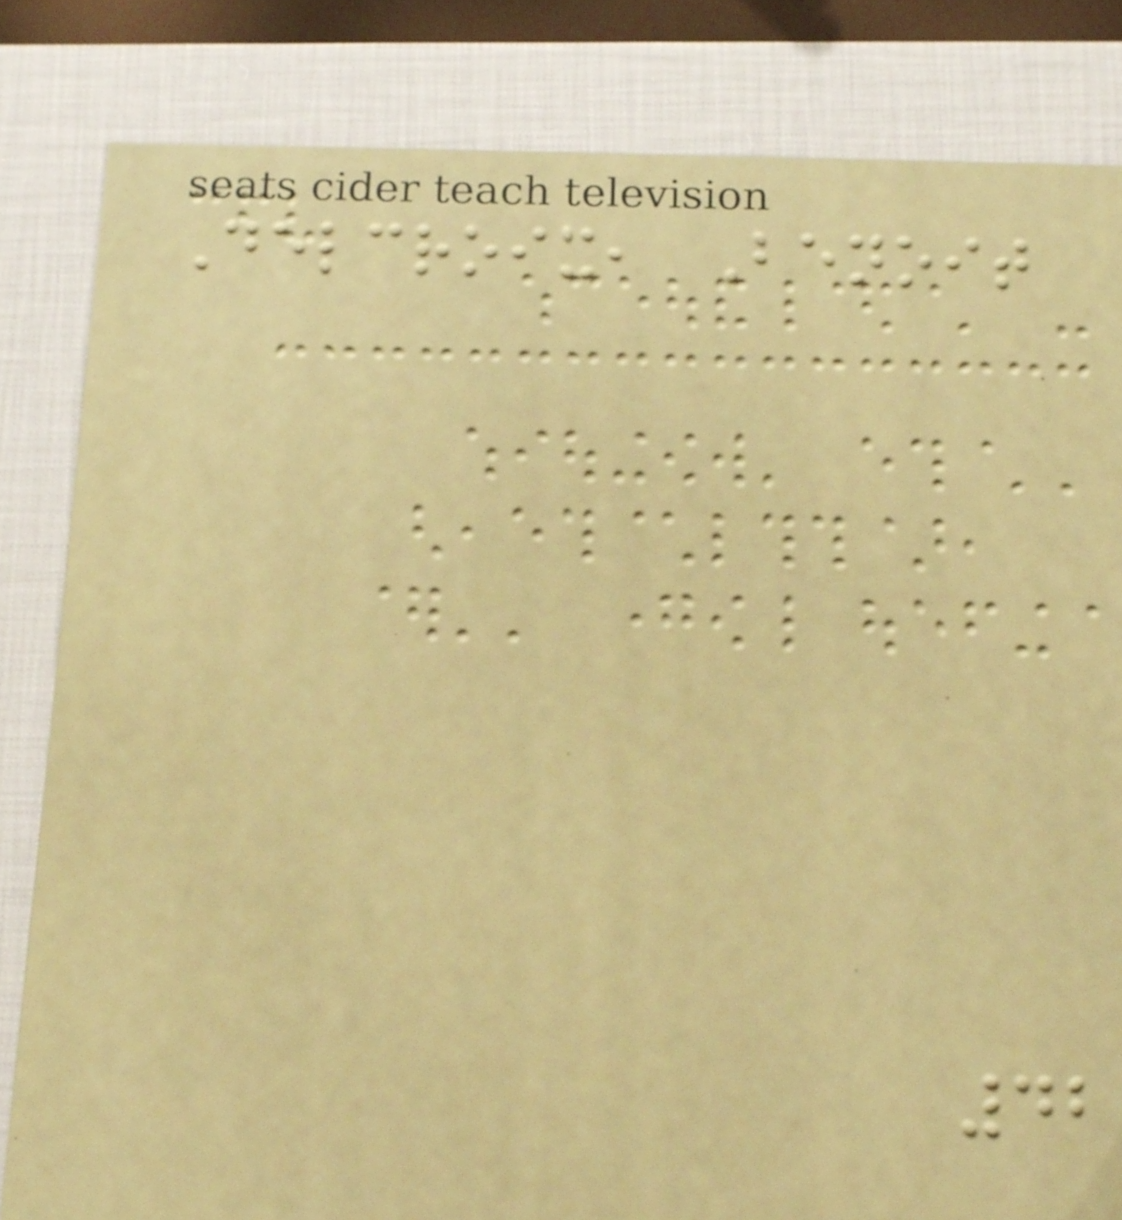Delcroix, Benoit
42
